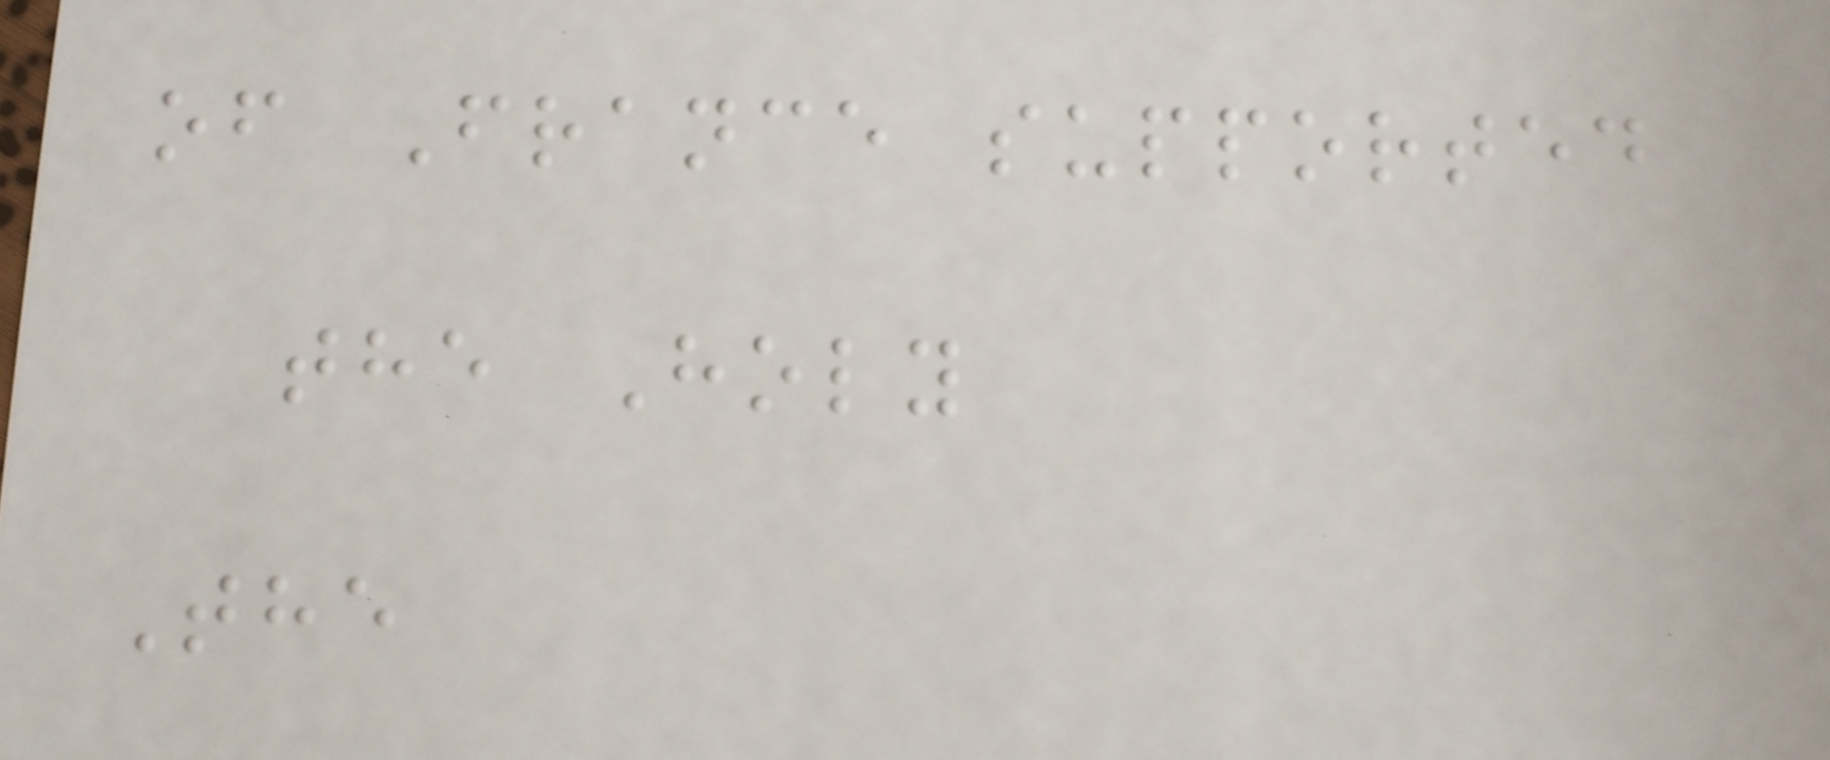of France supported
the Holy
The
